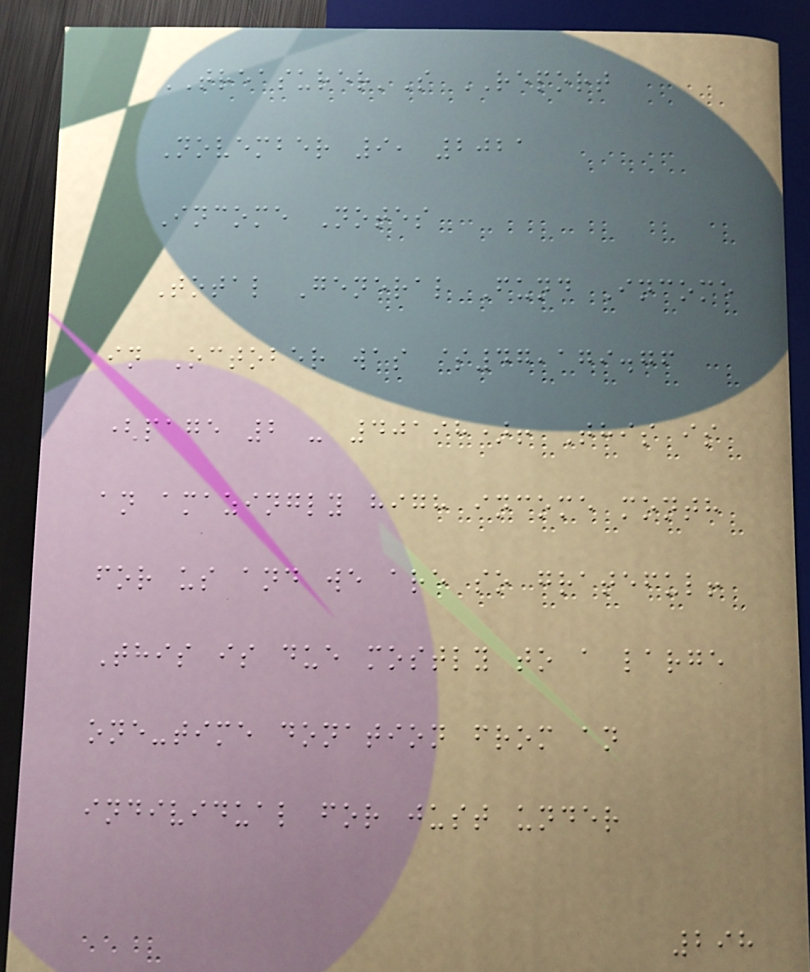TREASURER'S REPORT
November 9, 2021
Income Notes
Total General Fund Income
in October was $47,179.76
(page 2 - 40198)! This is
an amazingly high income month
for us and we are so grateful!
This is due mostly to a large
one-time donation from an
individual for just under
298
